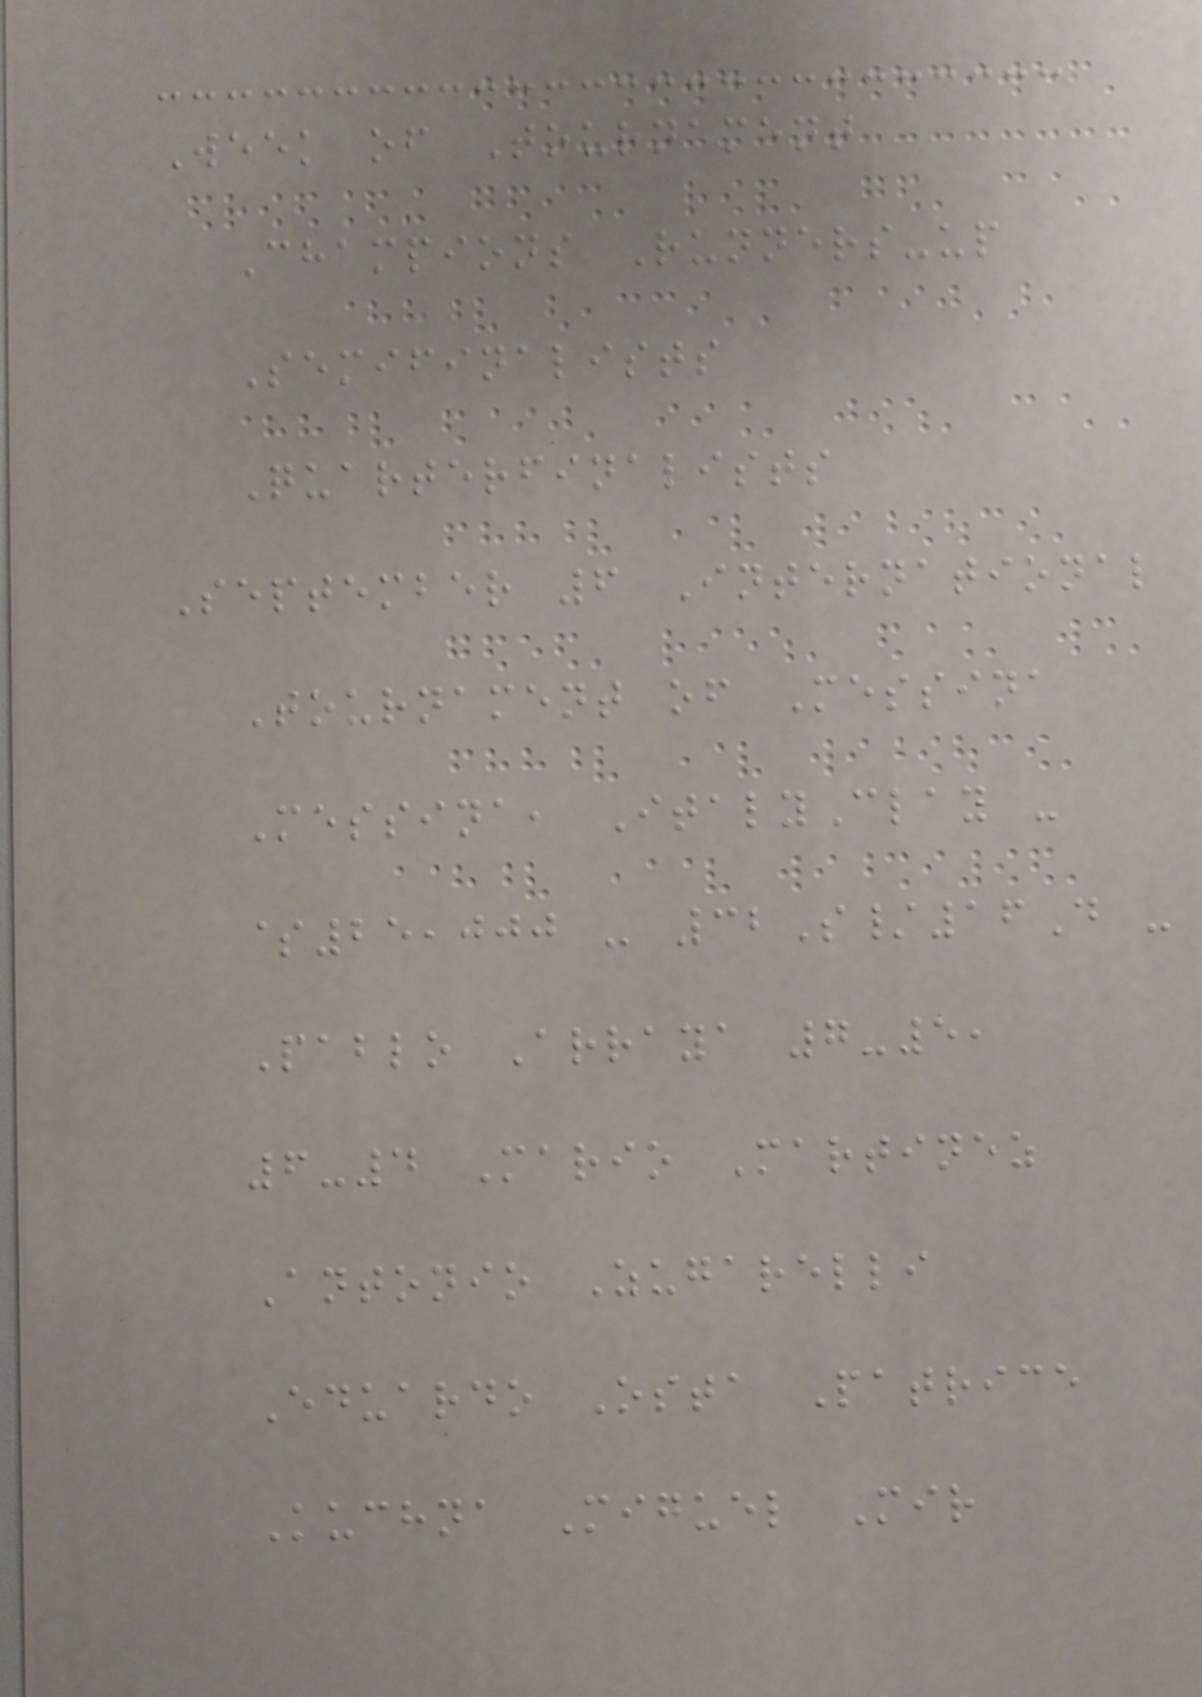Week of Tournament
Champions Runners-up
Semifinalists
Quarterfinalists
September 6 International
Tournament of Messina
Messina, ItalyClay -
$25,000 - 32S/16D -
Pablo Arraya 7-5,
6-4 Mario Martinez
Antonio Zugarelli
Eduardo Osta Patrice
Kuchna Miguel Mir
